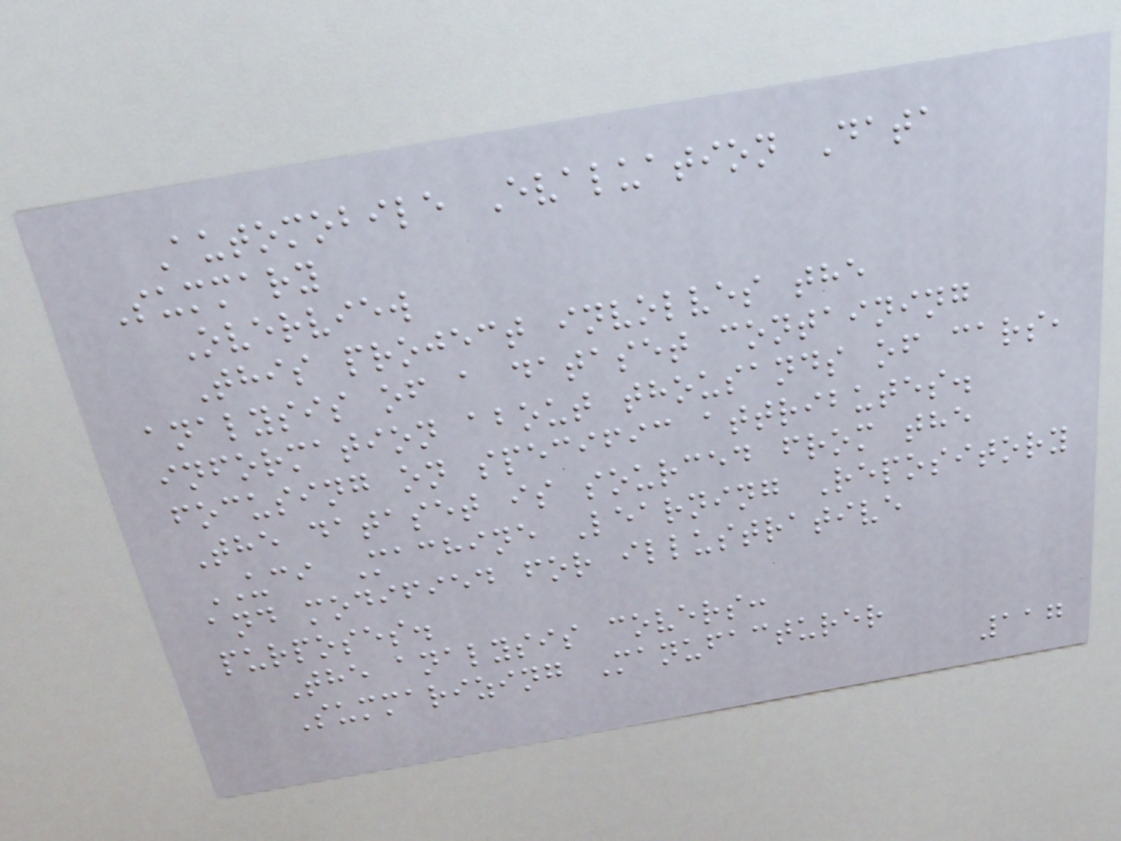Automobile Evaluation Data
Summary
Overview
This project involves the
analysis of a dataset containing
information about thousands of cars,
focusing on specific attributes.
The dataset is sourced from the
UCI Machine Learning Repository
and modified for illustrative
purposes.
The analysis covers:
Summarizing Manufacturer
117
